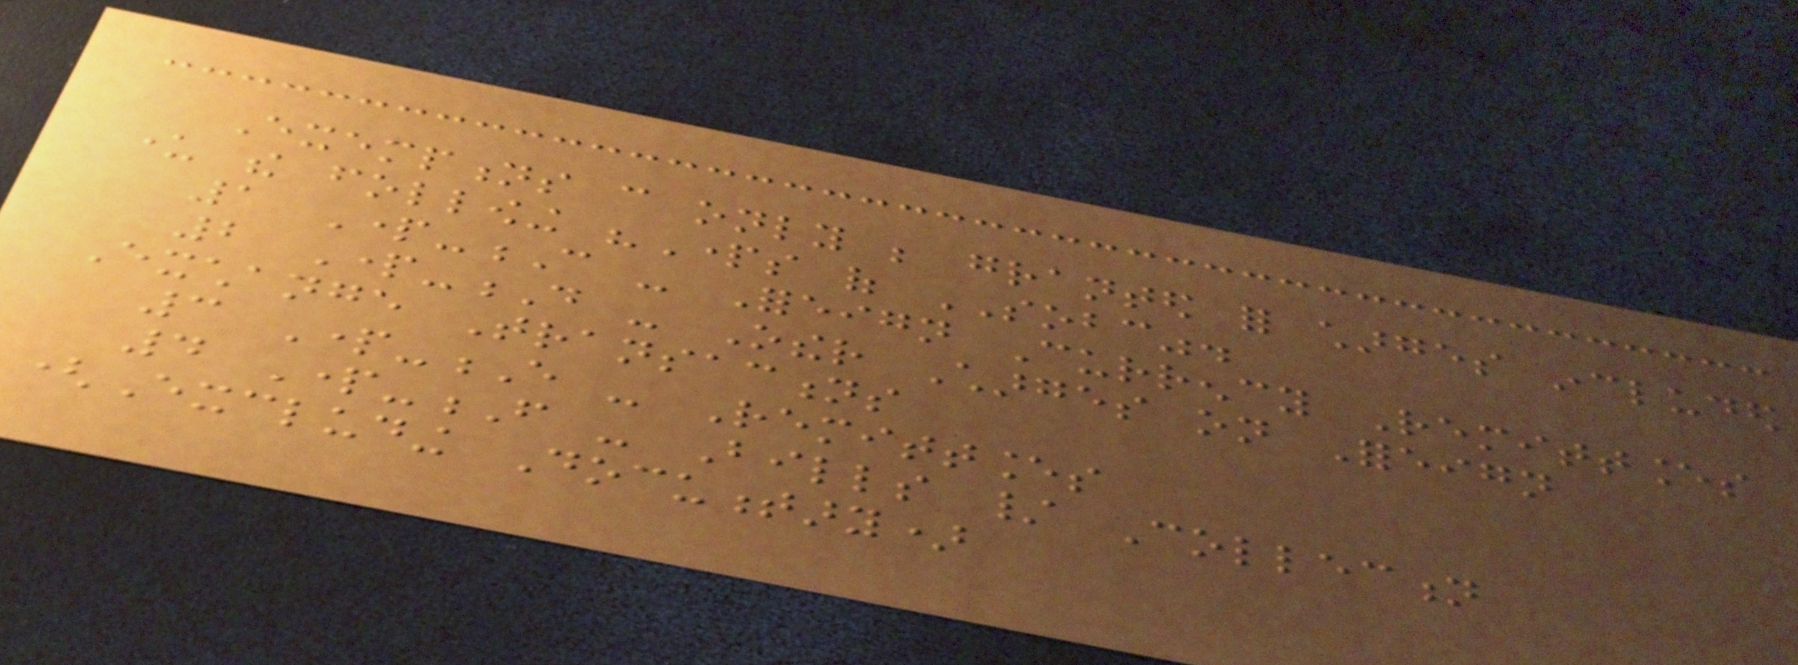Exemptions can only be granted for charges included
under the following "Parts of SOBC".
1 Part-C - Foreign Currency Remittances
2 Part-D - Other Charges on Foreign
Exchange Transactions
3 Part-E - Remittances
4 Part-F - Bills / Collection
(Excluding Documentary)
